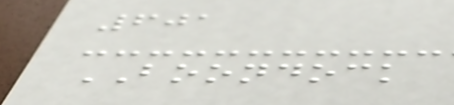601
BOONDOCK
